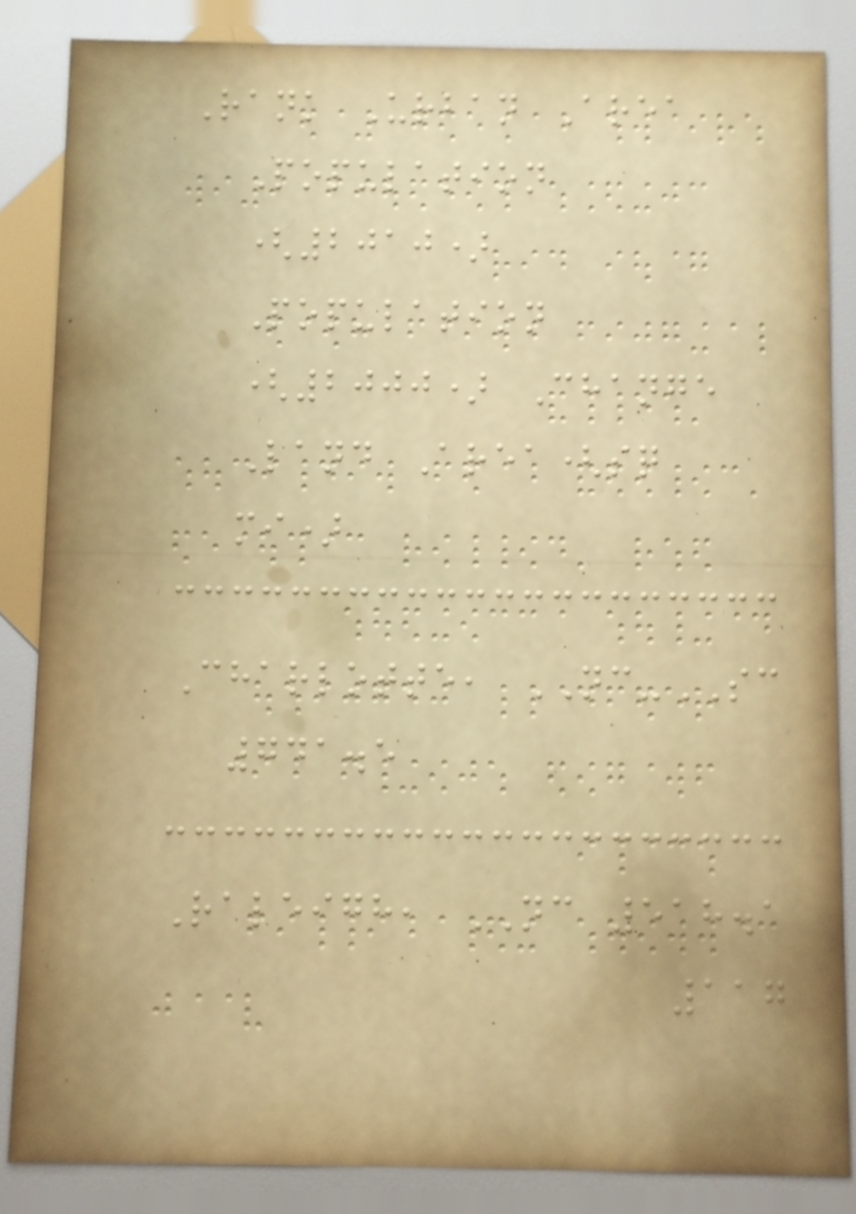Rank Urban Area
Population
(2010)
Population
(2000) Change
Land Area(sq
mi)
Charlotte, NC-SC
741.5
Raleigh, NC 518.1
117
